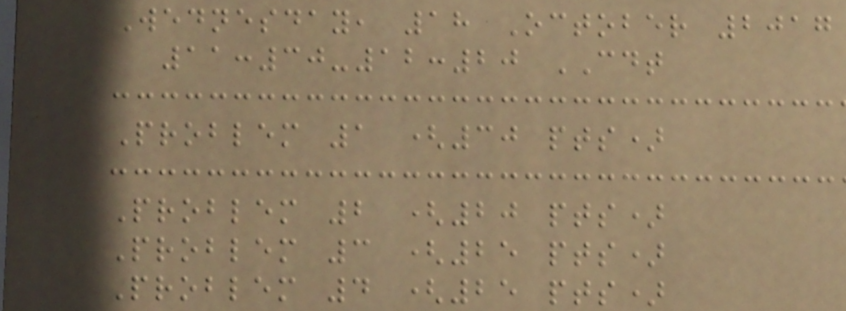Wednesday, 18 October 2017
11:30-12:20 CDT
Problem 1 (30 pts)
Problem 2 (20 pts)
Problem 3 (25 pts)
Problem 4 (25 pts)
